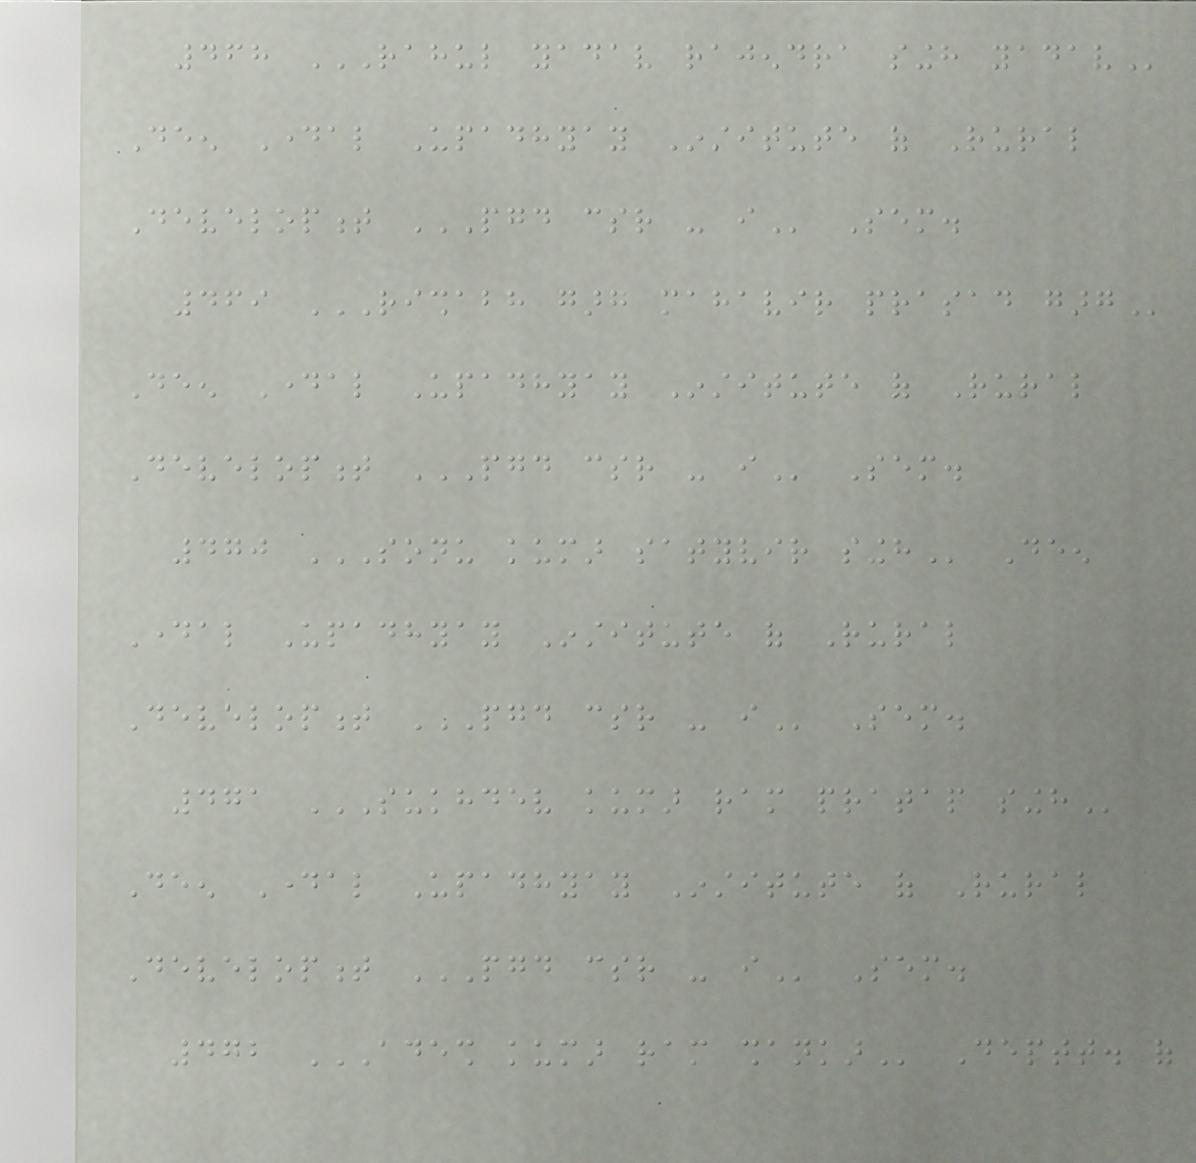468 RAHUL YADAV RAJENDRA SINGH YADAV
Deen Dayal Upadhyay Institute of Rural
Development PGD CSR - I Sem.
469 RISHABH GARG MAHAVIR PRASAD GARG
Deen Dayal Upadhyay Institute of Rural
Development PGD CSR - I Sem.
470 SONU KUMAR SATYVIR SINGH Deen
Dayal Upadhyay Institute of Rural
Development PGD CSR - I Sem.
471 SUKHDEV KUMAR RAM PRATAP SINGH
Deen Dayal Upadhyay Institute of Rural
Development PGD CSR - I Sem.
472 ADESH KUMAR RAM SHANKAR Deptt. of
